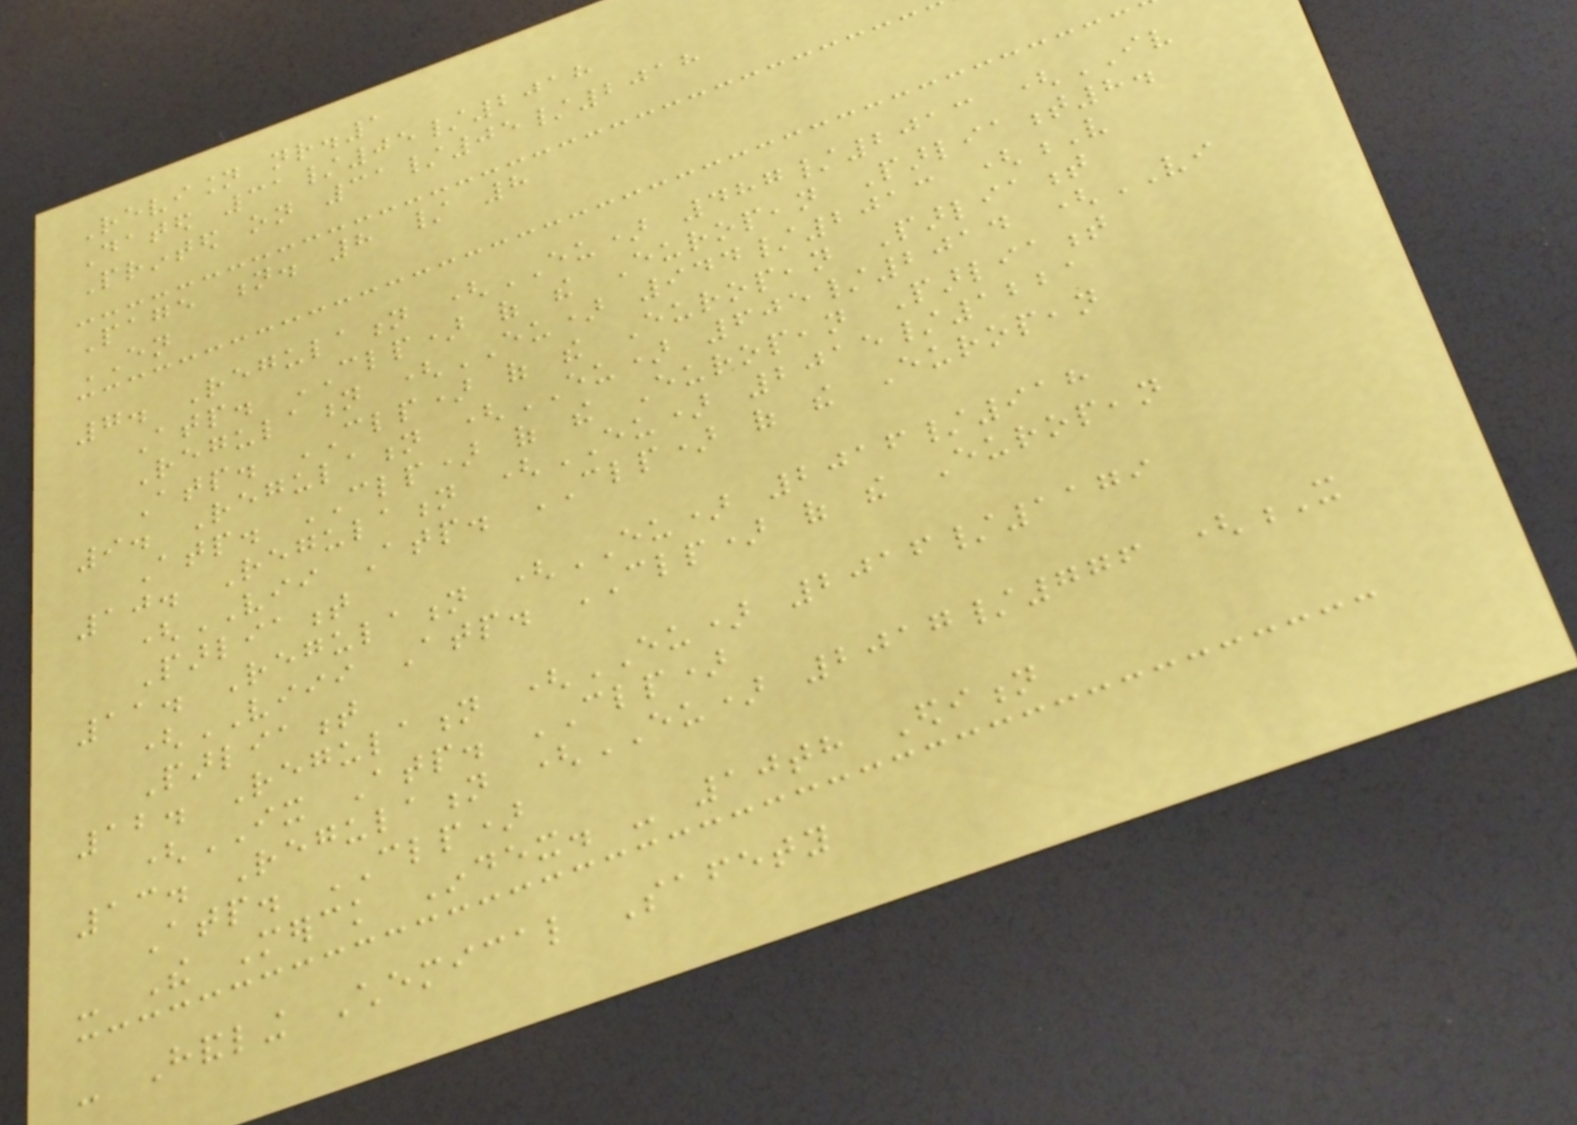Revision nr.1
Dated 31/05/2018
Printed on 31/05/2018
Page n. 8 / 8
EN
7. Regulation (EU) 487/2013 (IV
Atp. CLP) of the European Parliament8.
Regulation (EU) 944/2013 (V
Atp. CLP) of the European Parliament
9. Regulation (EU) 605/2014 (VI
Atp. CLP) of the European Parliament
10. Regulation (EU) 2015/1221
(VII Atp. CLP) of the European
Parliament
11. Regulation (EU) 2016/918
(VIII Atp. CLP) of the European
Parliament
12. Regulation (EU) 2016/1179
(IX Atp. CLP)
13. Regulation (EU) 2017/776 (X
Atp. CLP)
- The Merck Index. - 10th Edition
- Handling Chemical Safety
